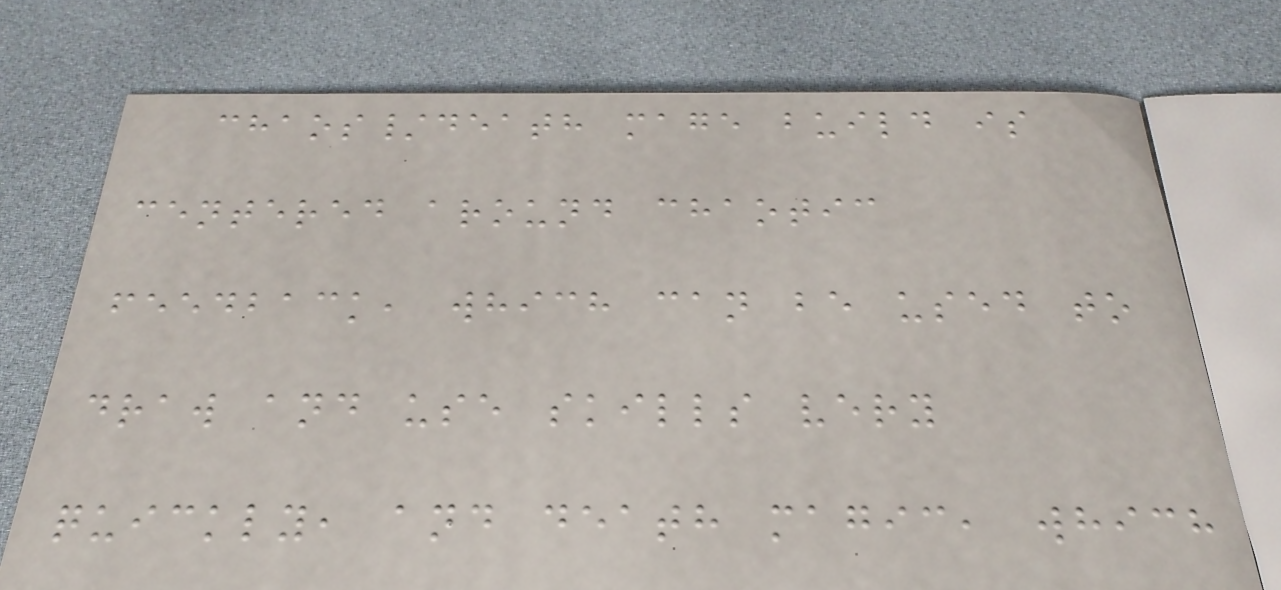chaos/death mage build is
centered around chaotic
feedback, which can be used to
draw and use skills very
quickly, and death magic, which
